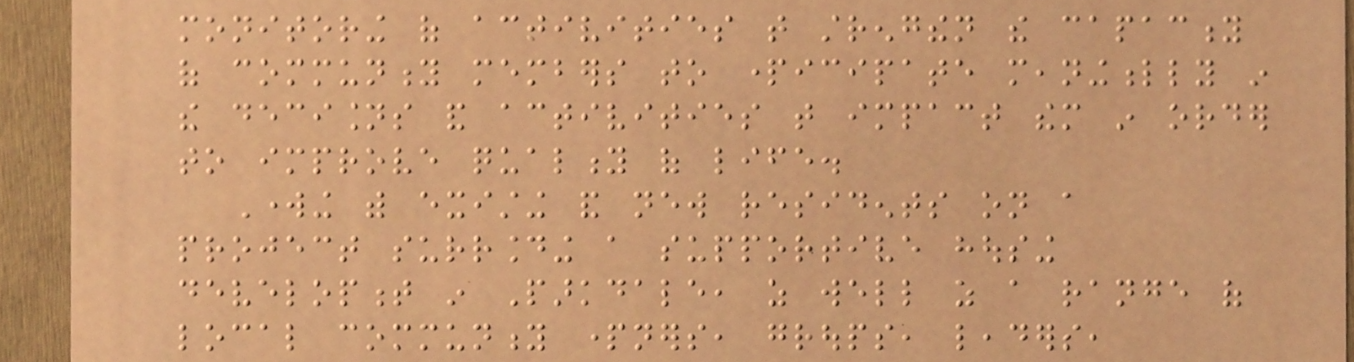monitoring of activities that strengthen the capacity
of community members to participate meaningfully in
the decisions and activities that impact them in order
to improve quality of life.
Working with existing and new residents on a
project surrounding a supportive housing
development in Parkdale, as well as a range of
local community partners, groups, leaders,
